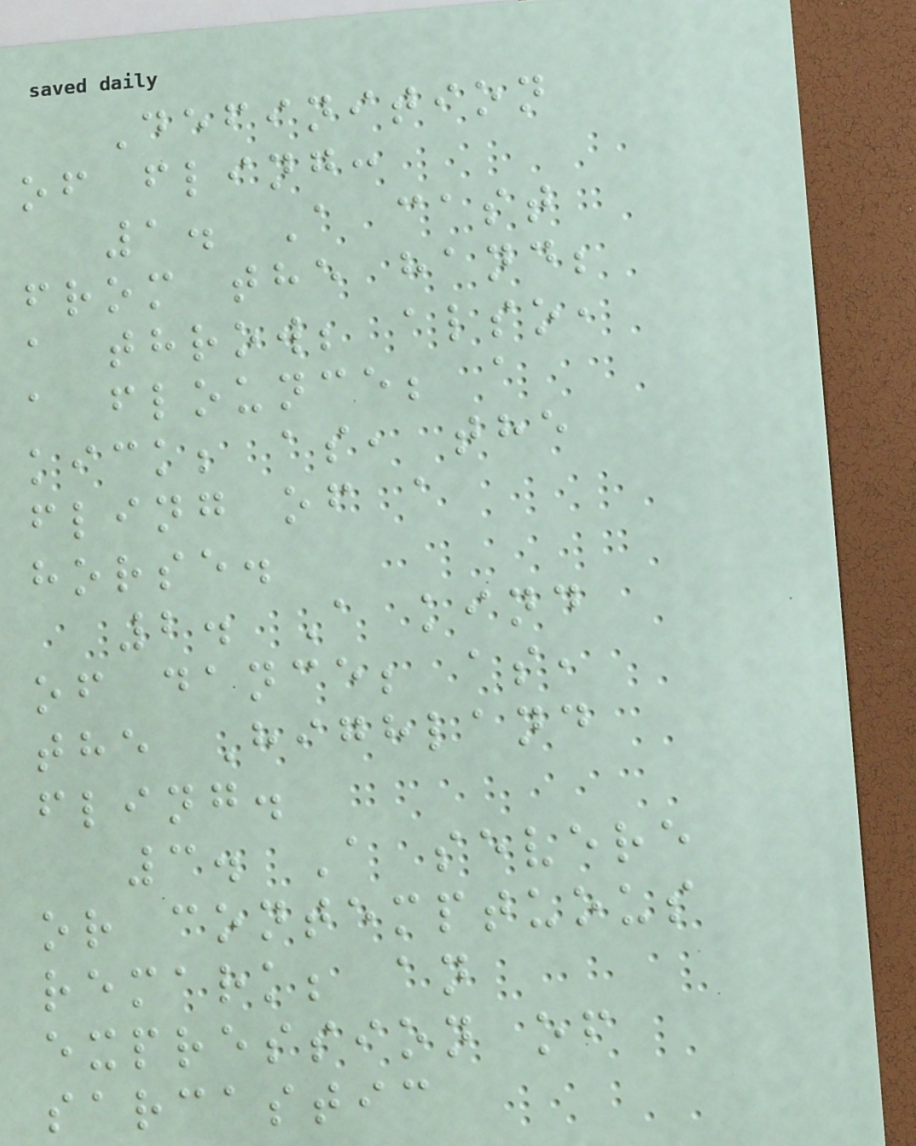Definition
of fling:
1. A cast
from the hand;
a throw; also,
a flounce; a
kick; as, the
fling of a
horse.
2. A kind
of dance; as,
the Highland
fling.
3. A severe
or contemptuous
remark; an
expression of
sarcastic
